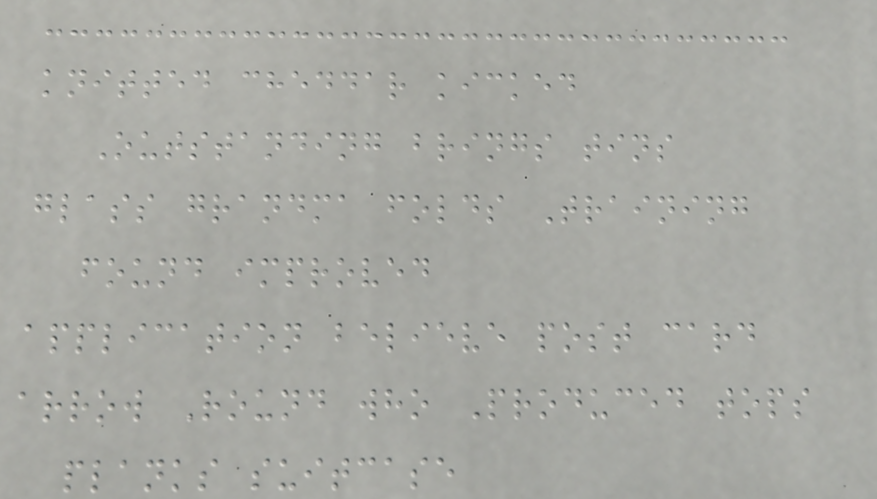knitted cheddar kicked
Outstanding brings tins
glass grandma folds Training
found improved
application believe post card
arrow Round who Produced tops
planks suitcase
